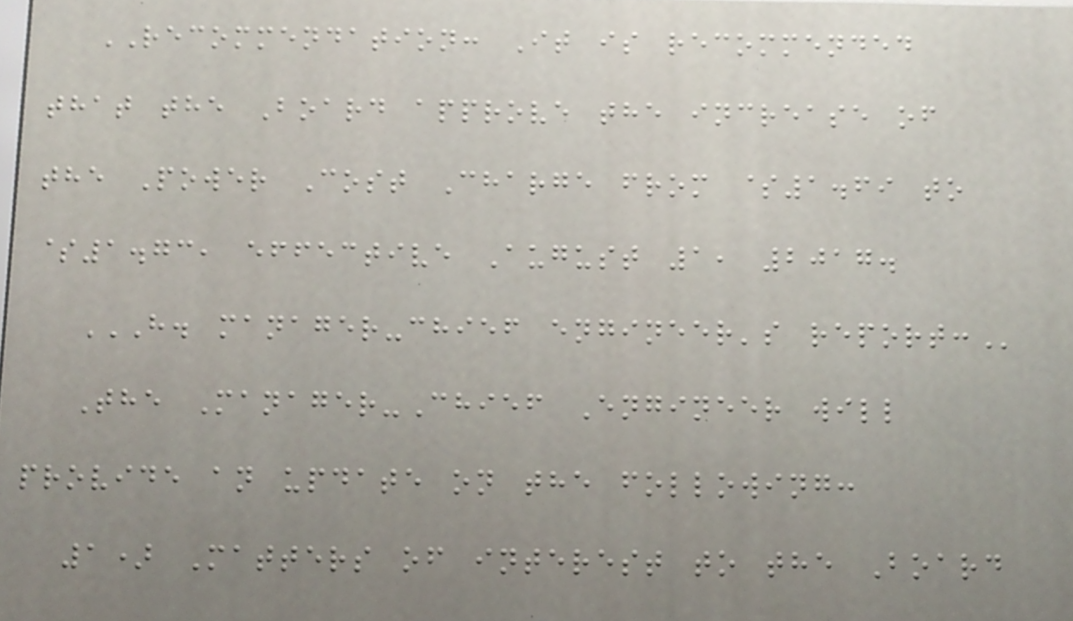RECOMMENDATION: It is recommended
that the Board approve the increase of
the Power Cost Charge from $1.69 to
$1.73, effective August 1, 2017.
H. MANAGER-CHIEF ENGINEER'S REPORT:
The Manager-Chief Engineer will
provide an update on the following:
1) Matters of interest to the Board
